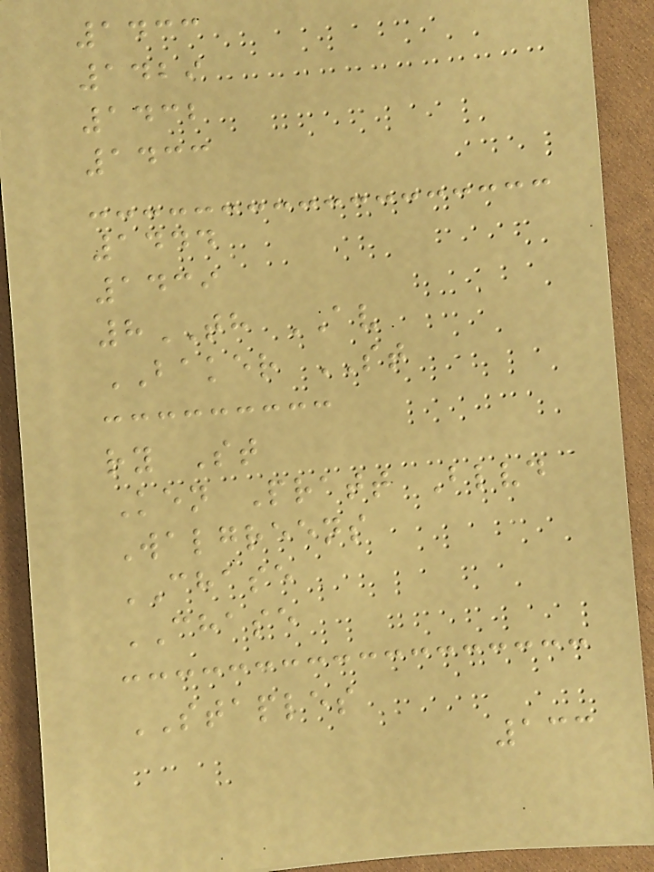1433
1429
1432
1433
1444
1439
8TH AV
BAKER ST
ry St
Ken Pratt Blvd
Walgreens
CHASE
CHASE
STAPLES
133
